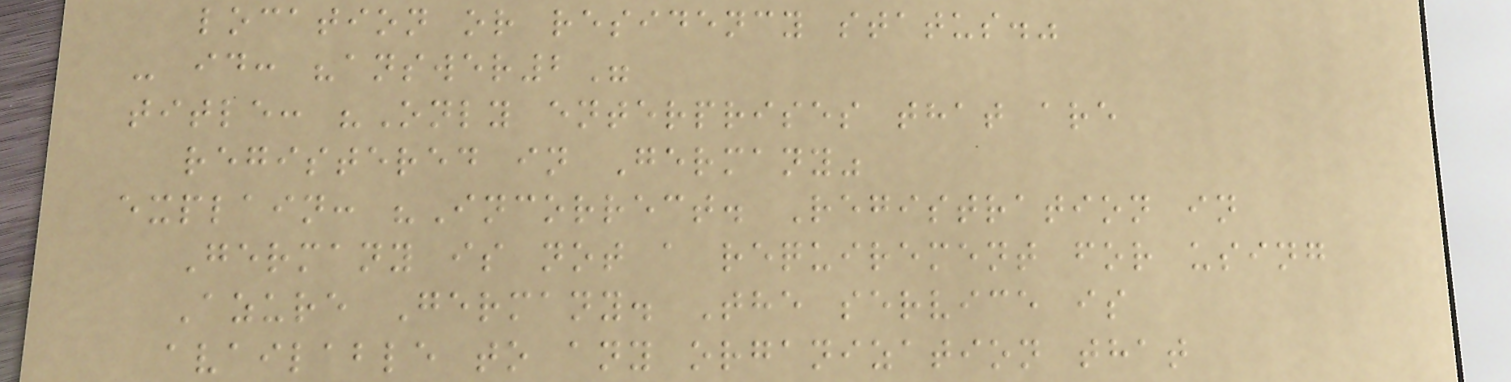location or residency status."
- id: "answer2"
title: "Only enterprises that are
registered in Germany"
explain: "Incorrect. Registration in
Germany is not a requirement for using
Azure Germany. The service is
available to any organization that
